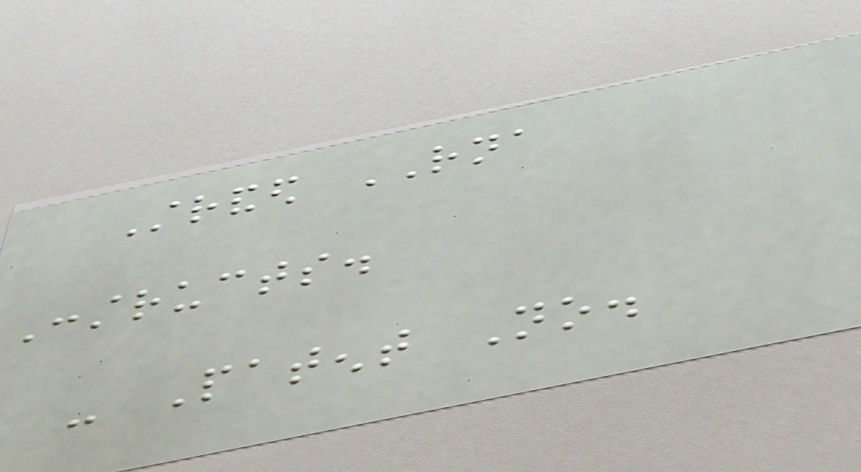Stranded RNA
Constructs.
- Patent No.
